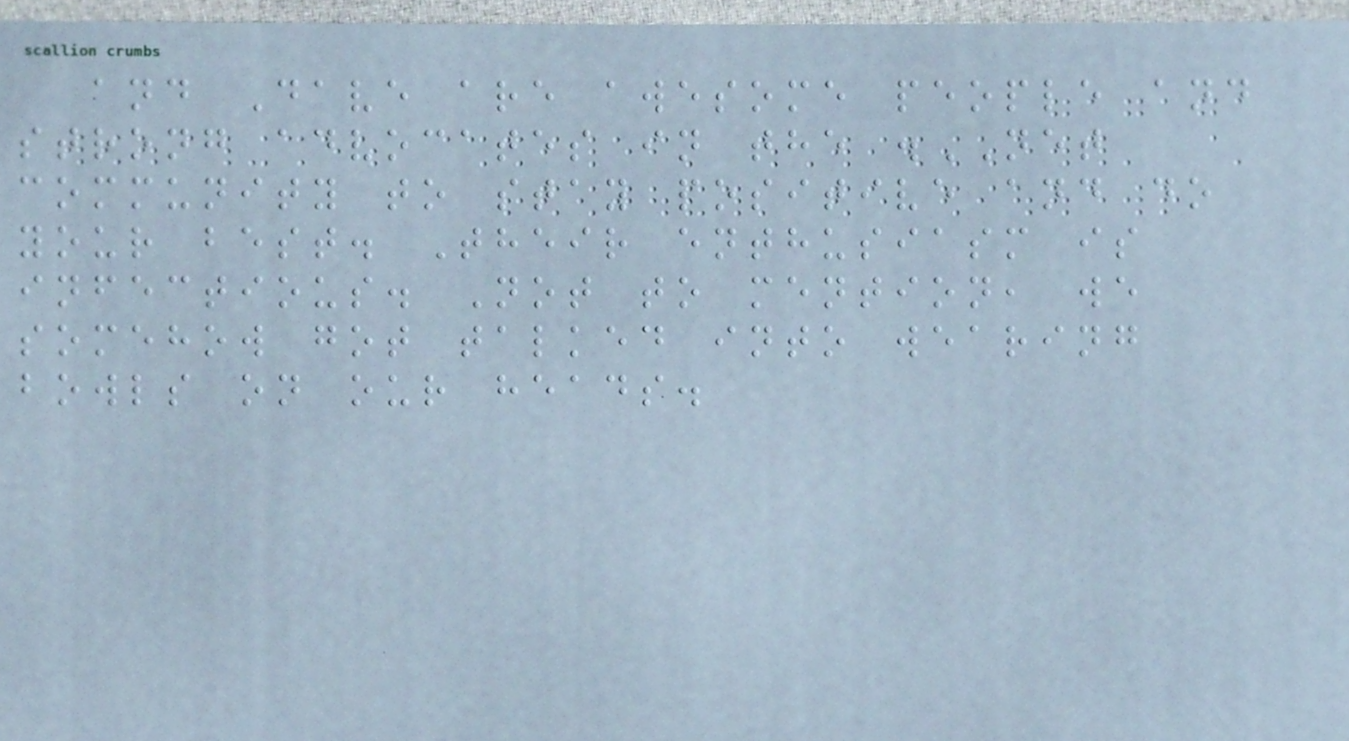and Dave are awesome people and
strong advocates in the .NET
community to stay positive and do
your best. Their enthusiasm is
infectious. Not to mention, we
somehow got talked into wearing
bowls on our heads.
